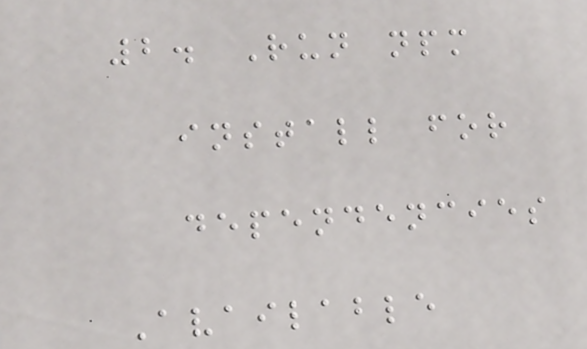2. Run npm
install for
dependencies
Available
